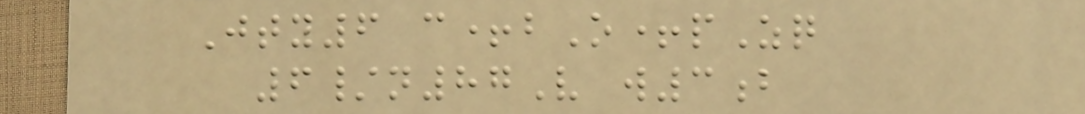Jty6 c+bO+pZq
6/n87V w3b
